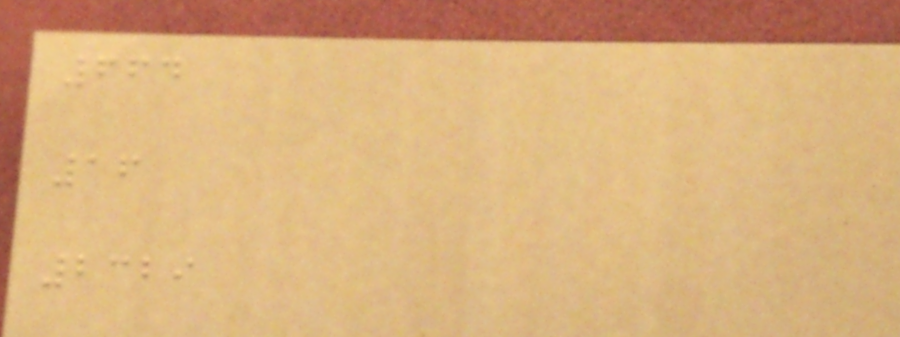664
16
2329
